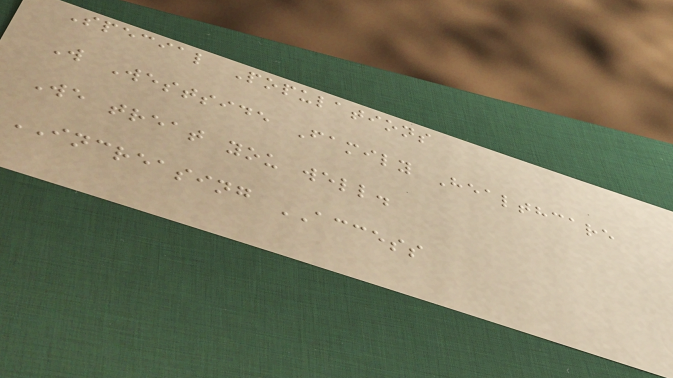Special Populations
W Westside Family Healthcare
We treat you well.
INCREASING ACCESS
